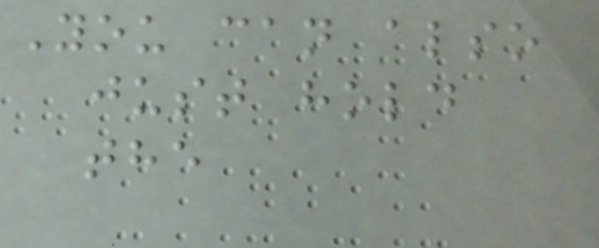You can also
just hold
the
